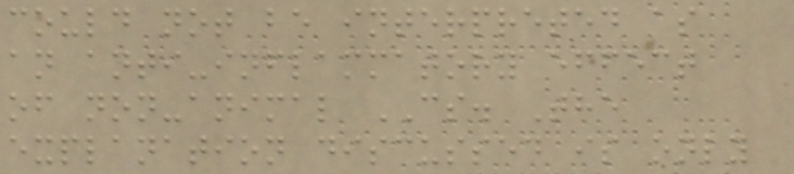could not be interpreted as
an anti-inflammatory effect
of non-animal CS. The
explanation discussed is only
